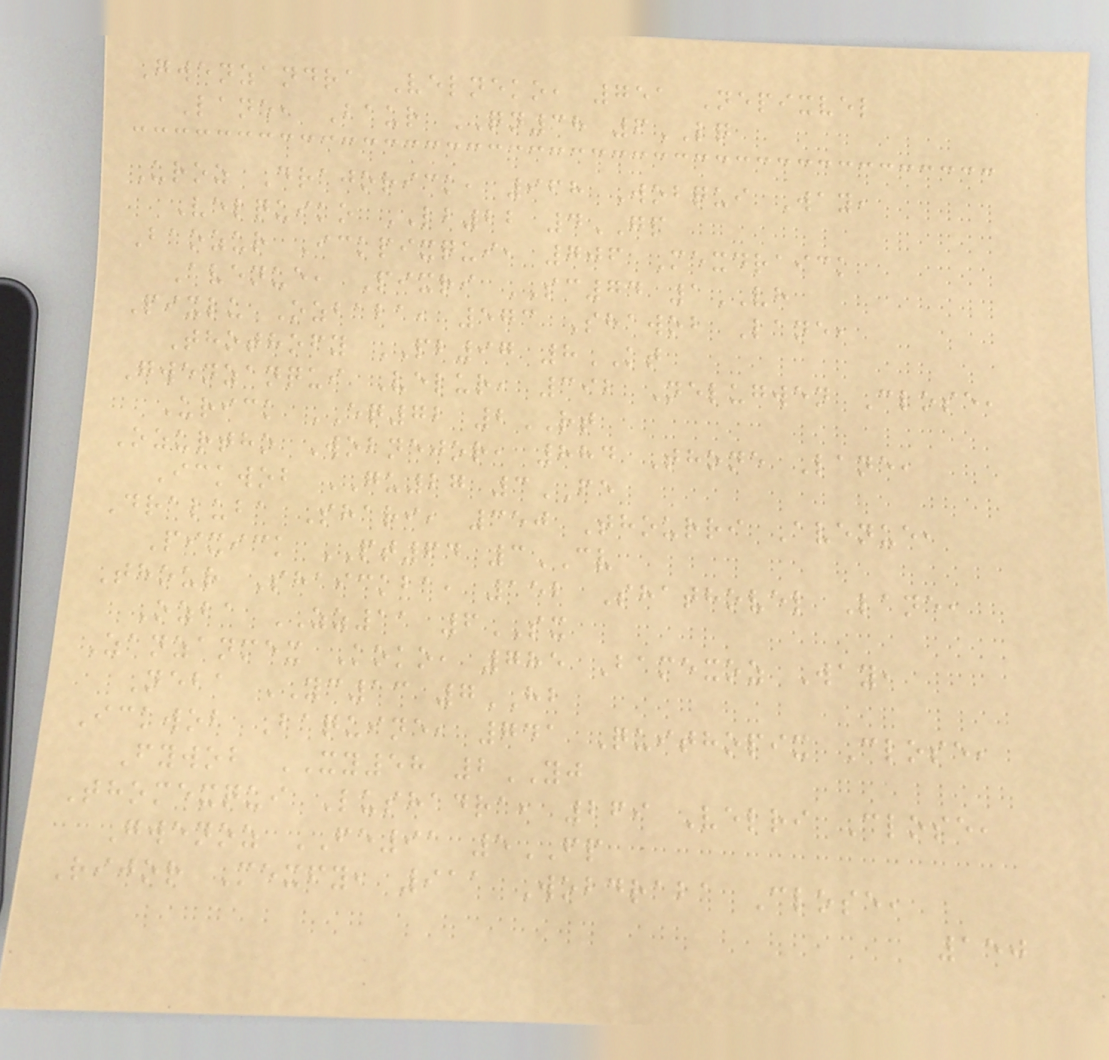Gwenzandra Velneko, 751 Nepixvel
Lane, Baur QN38 6LQ
Uroz Drajorick, 968 Wobqui Way,
Velquiko LB22 4GP
Baozur Ickpixqui, 706 Mexdraick
Avenue, Pixri SC74 1VH
Pixlu Ozbaba, 573 Shawob Lane,
Thothofy PB97 8KT
Gwenzanqui Velur, 392 Nelugwen Close,
Urick EQ72 2RT
Ozurtho Wobnejor, 884 Thone Lane,
Ickwob GU27 3FE
Draluba Shari, 350 Thourri Avenue,
Pixick PT64 3CV
Thour Shaickba, 152 Shathovel Lane,
Ozba ZZ11 6SX
Zanzanmex Koko, 785 Bamexoz Way,
Neba YC13 7HB
Ickwob Baquine, 741 Quithopix Close,
Fywob XY58 2YJ
Thomexqui Lushadra, 269 Velri Close,
Gwenoz FE91 5FP
Rijor Mexfy, 911 Wobdraba Close,
150
